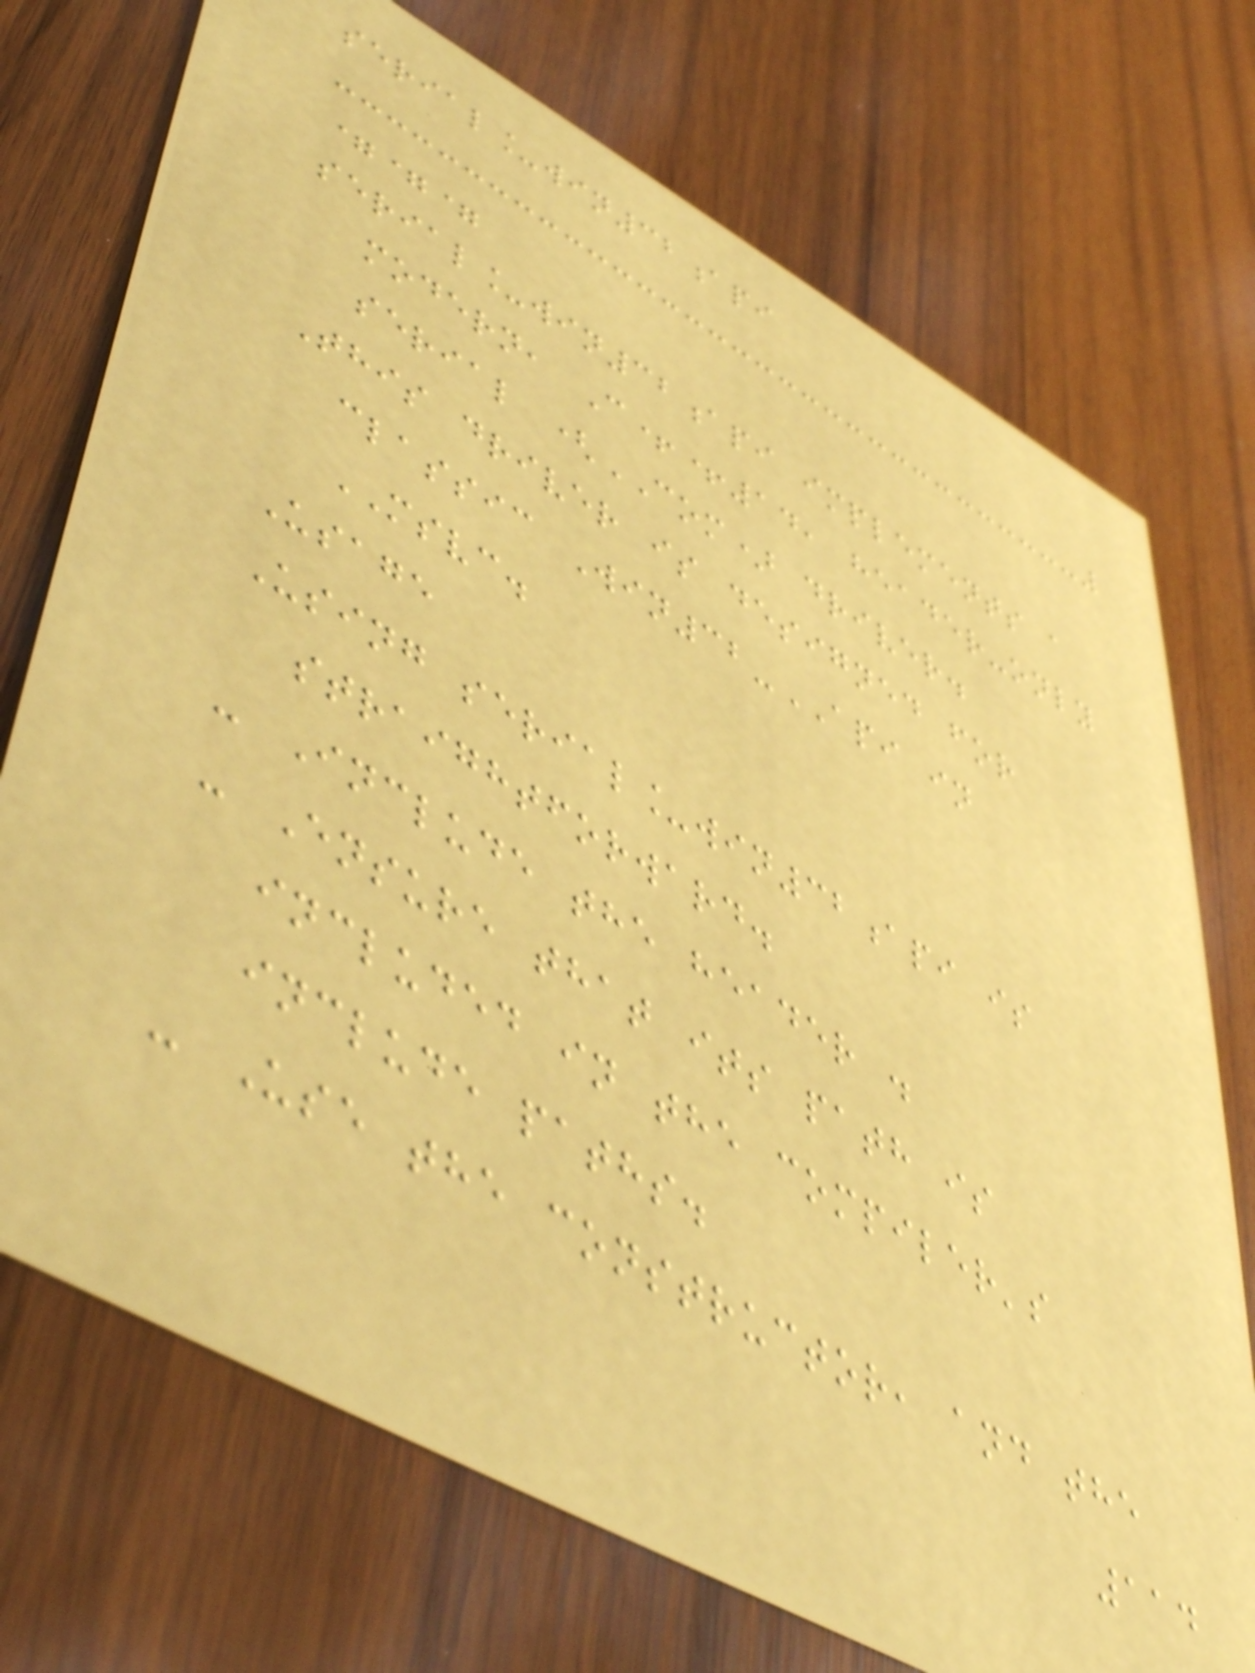serial_win32api
===
serial_win32api implements a
modern, C++14, header-only
serial (COM) driver.
This driver is designed for
classic Win32-API in
MSVC.
Usage
Using serial_win32api is
straightforward.
- Include the header .
- Ensure that its path is
included in the compiler's
include paths.
- Use the constructor, and the
114
